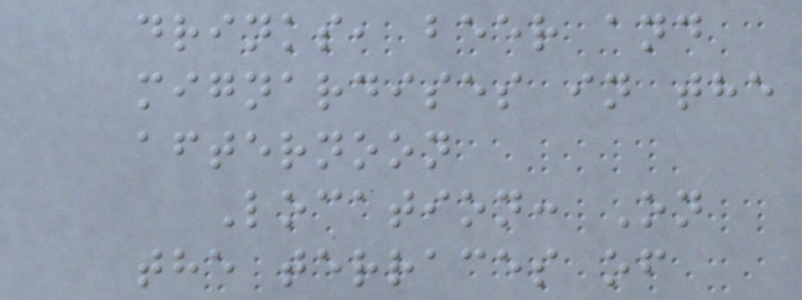drinks, beer and
mignardises in the
afternoon
Location: On
the terraces of
